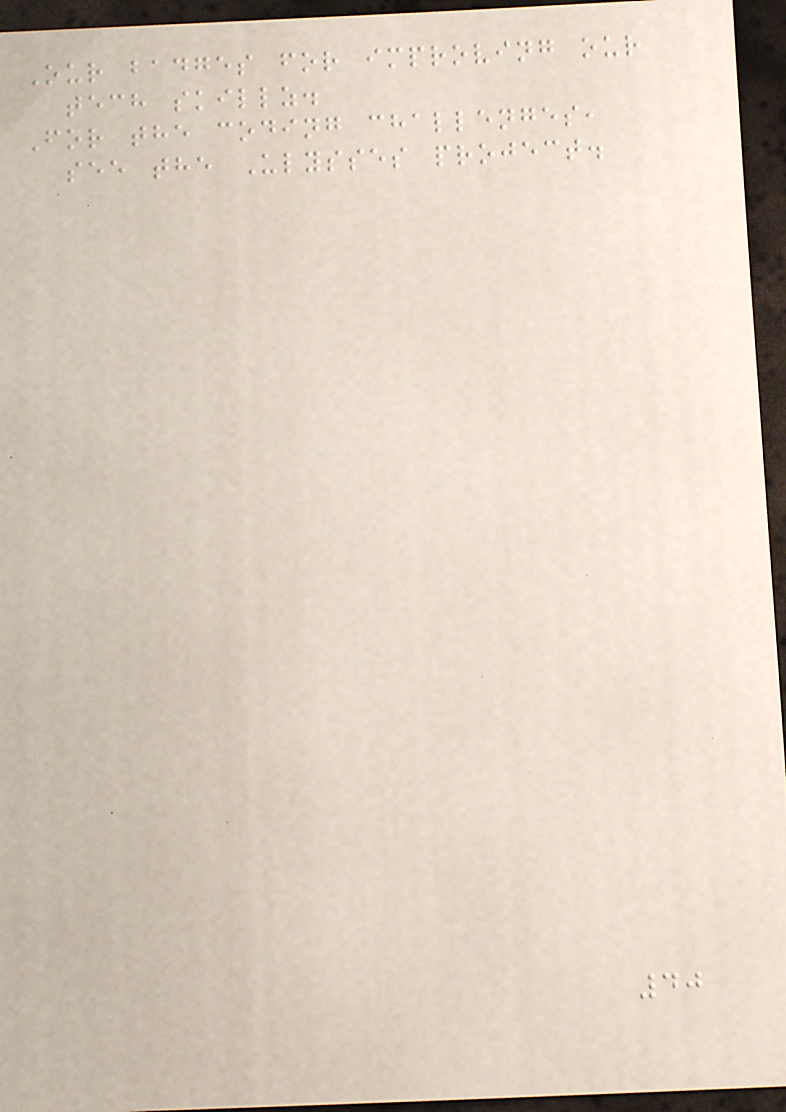Our badges for improving our
tech skillz.
For the coding challenges,
see the Ulysses project.
40
